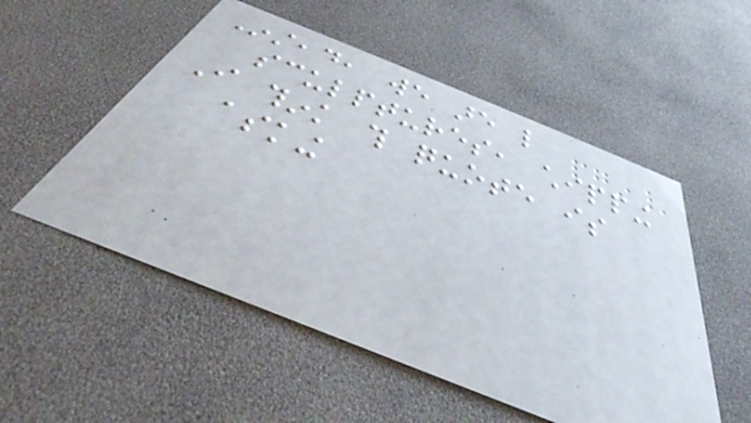Instead, we are like
sculptures, chipping
I think this quote is
asking
